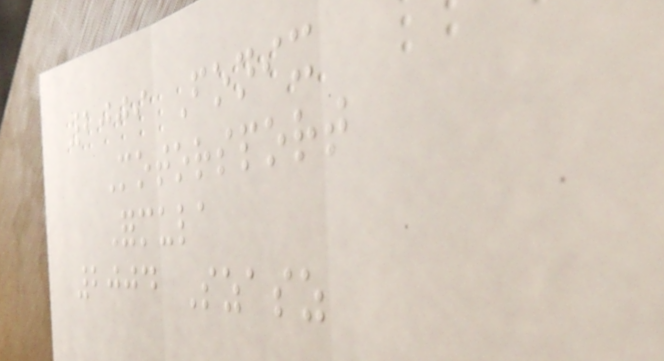2009 Fonix
Motorsport
Formula
2004 Szasz
